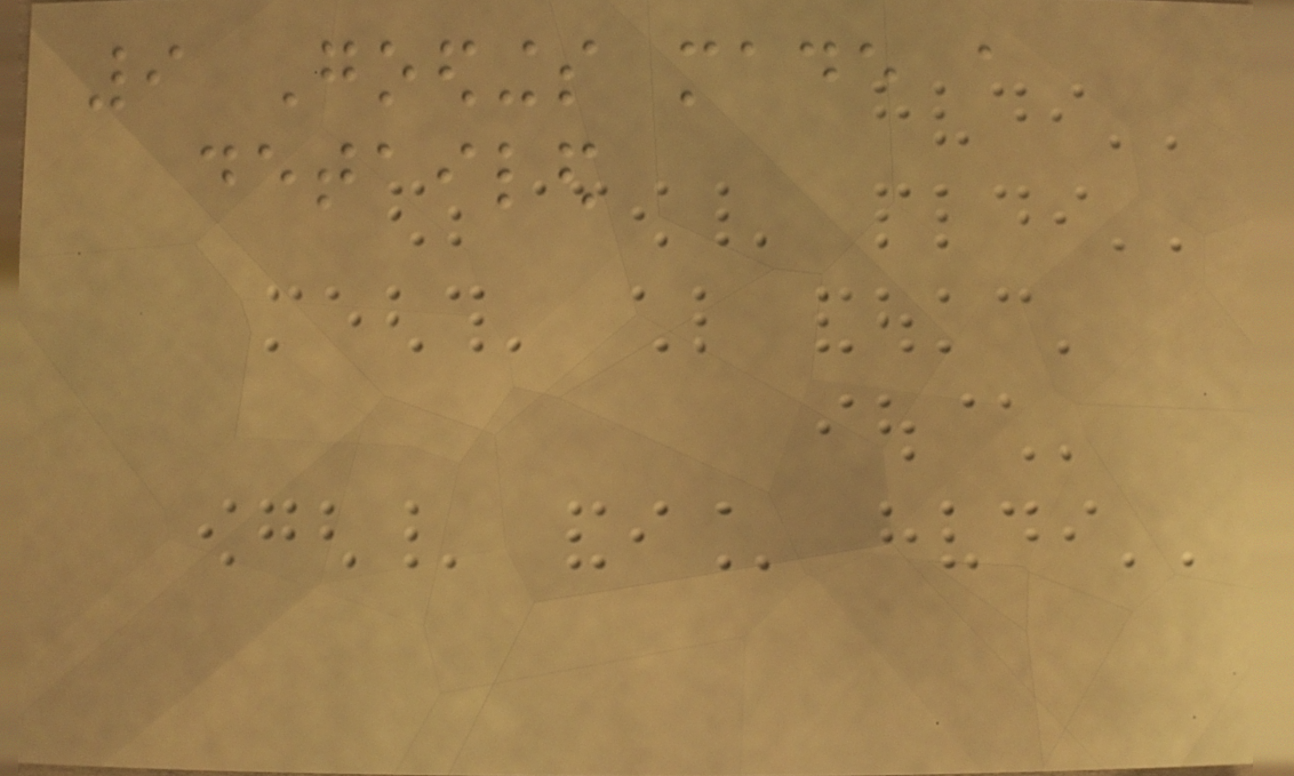9 Goedings made a
detailed
